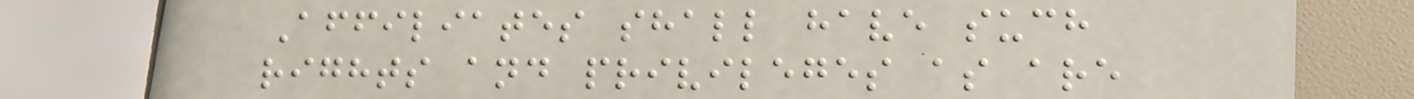Affiliates shall have such
rights and privileges as are
